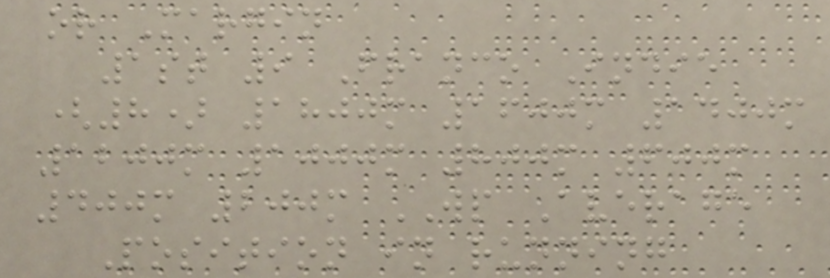or Margin
1st 9 Franco Indie
(8) 1800m 1600m 1400m
1200m 1000m 800m 600m
400m 200m WP Average
Position in running
